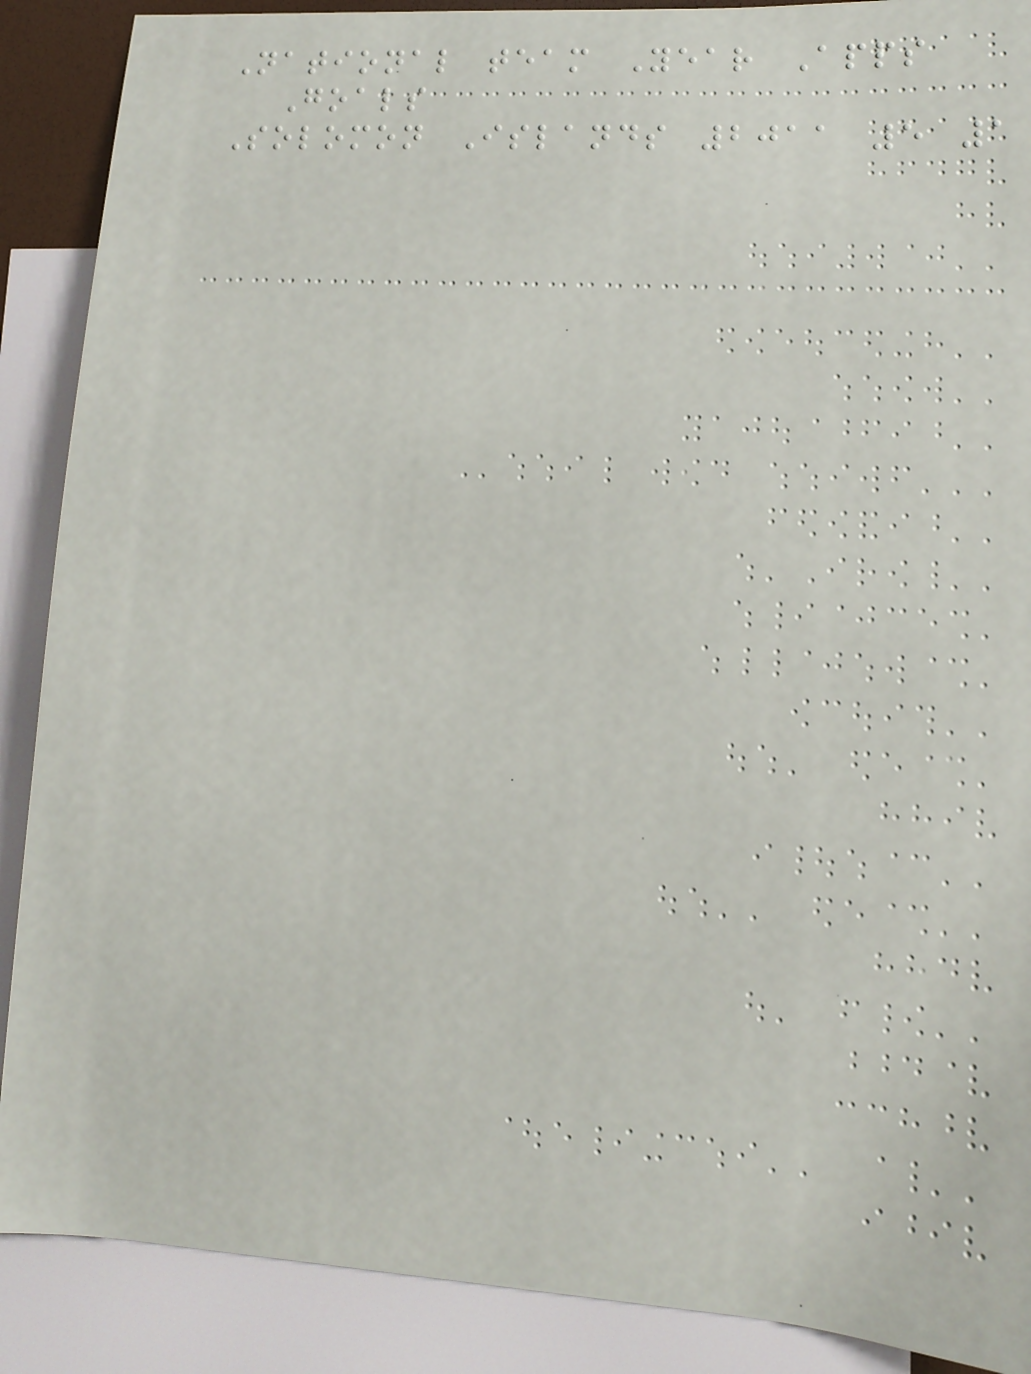National team Year Apps
Goals
Solomon Islands 2011 5 1
